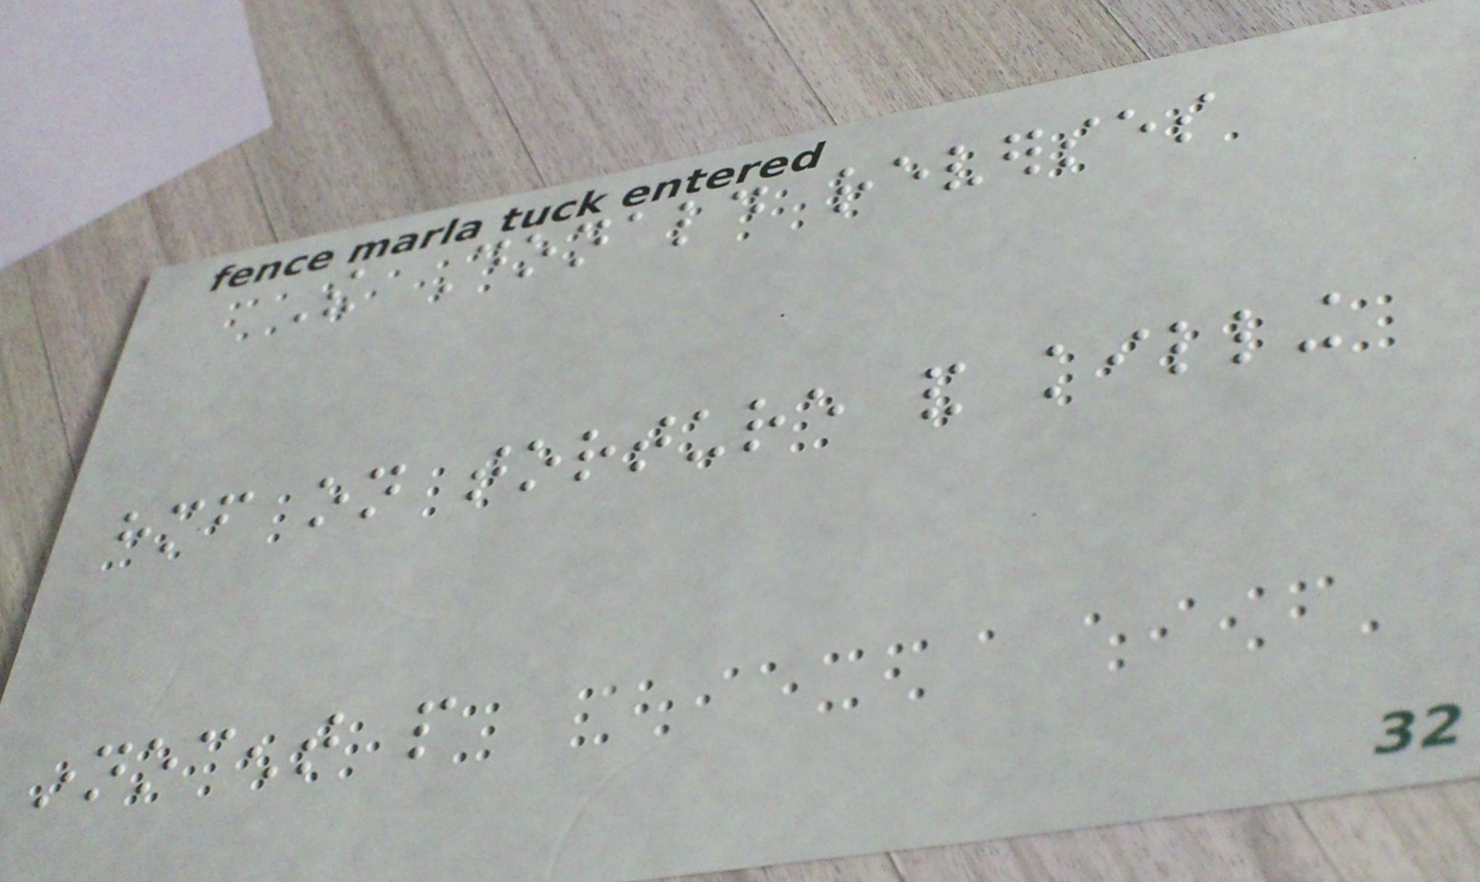The Donald reverses
himself on torture and killing
innocent people
